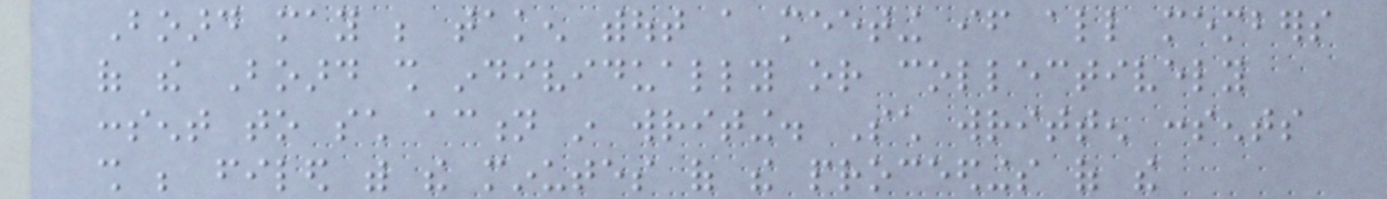Board may be taken without a meeting if all members
of the Board shall individually or collectively
consent to such action in writing. Such written consents
shall be filed with the minutes of the proceedings of the
